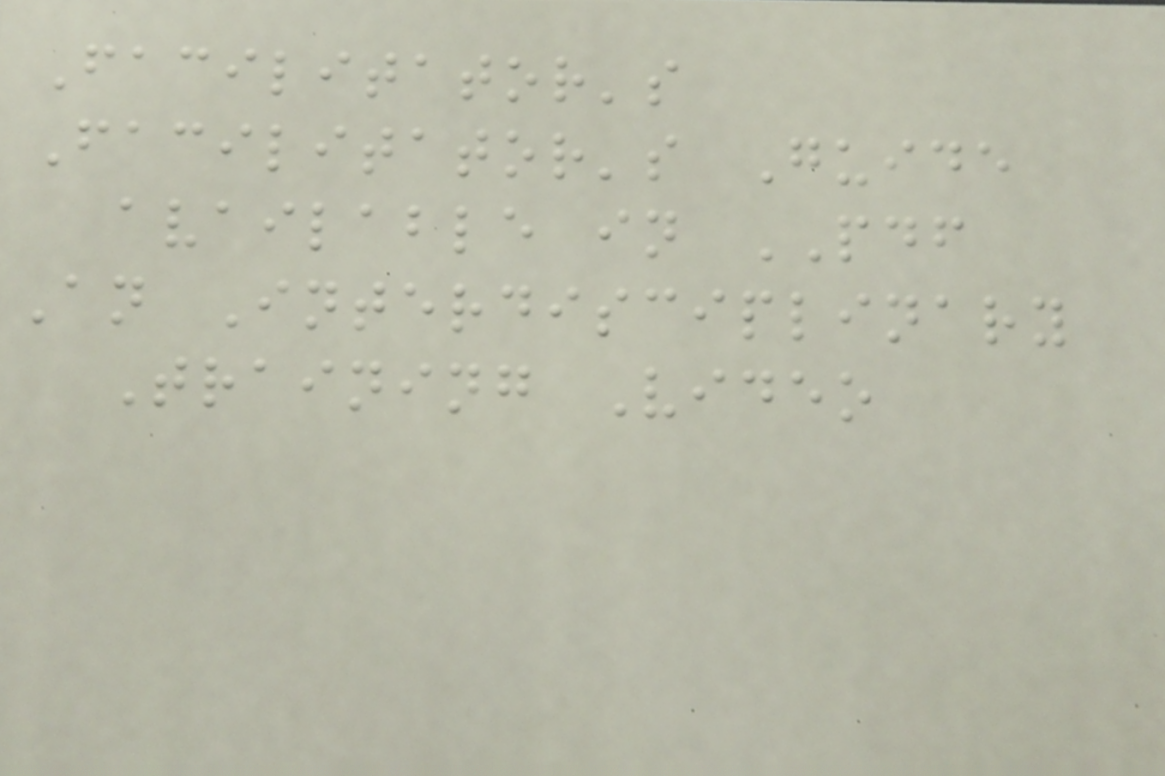Facilitator's
Facilitator's Guide
available in PDF
An Interdisciplinary
Training Video
